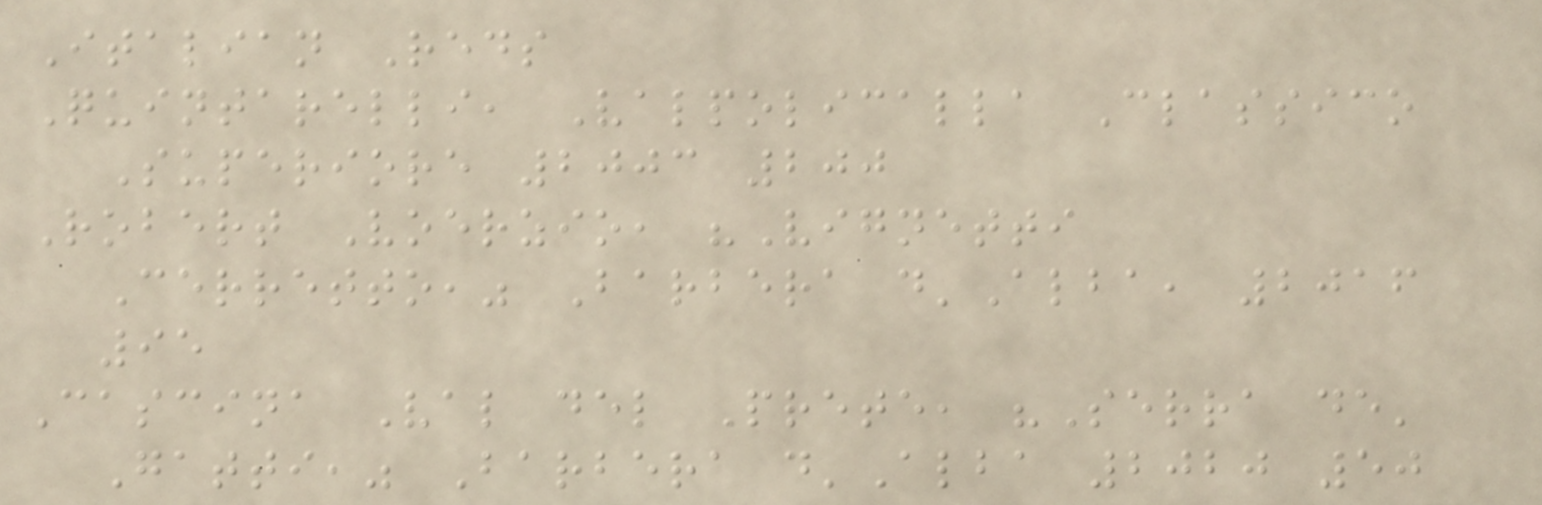Italian Reds
Quintarelli, Valpolicalla Classico
Superiore 2003 200
Robert Voerzio, "Vignetti
Cerretto," Barbera d'Alba, 2016
95
Cascina Val del Prete, "Serra de'
Gatti," Barbera d'Alba 2020 50
